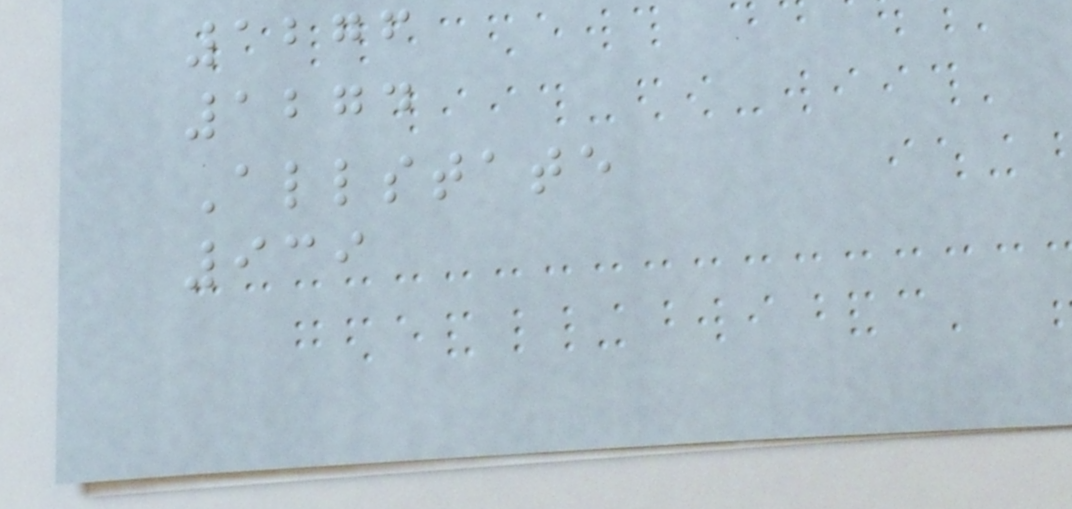1276
1274
Allstate
939
